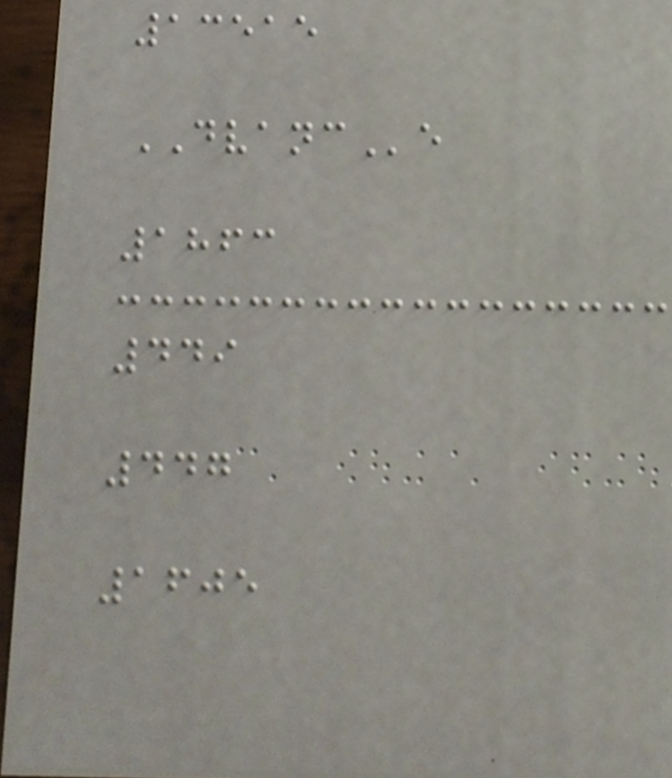13515
DVANCe
1863
449
447
1605
